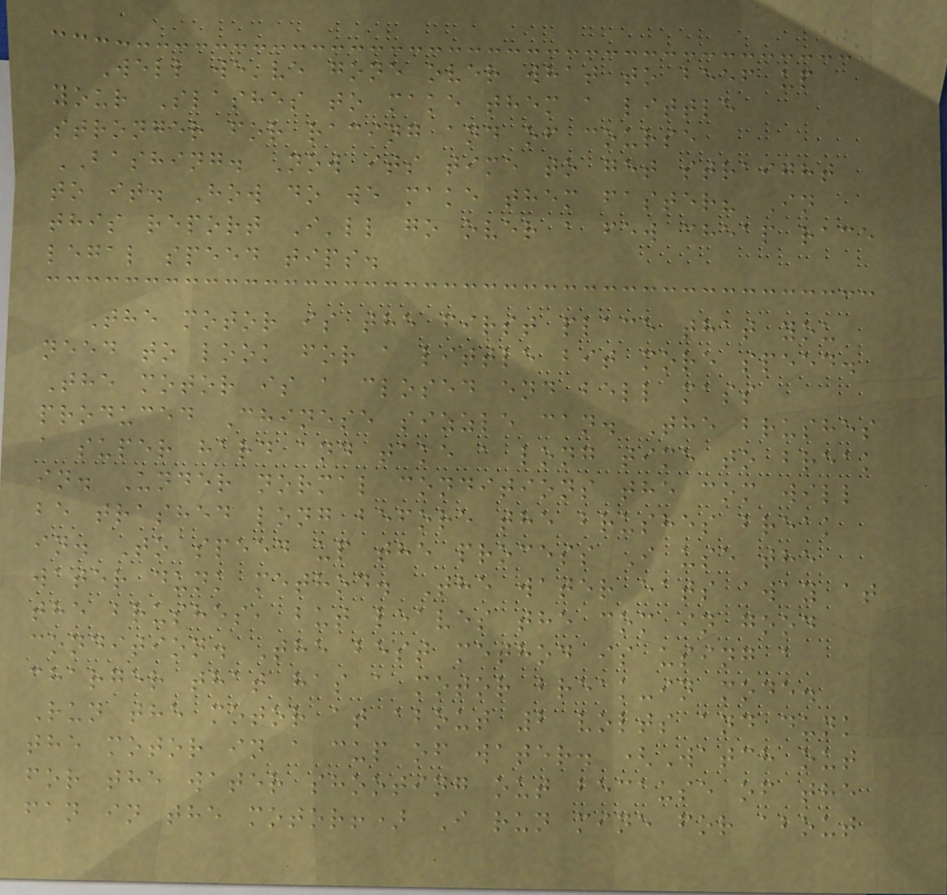Well we've gone over what to beef up
your Slashes to make them a little
stronger for racing and of course
BASHING. Now its time to get straight
to it. How do we make them faster? In
this report I'll go over a few cheap race
legal speed tips.
The motor is the first place that you
need to look for a little bit more speed.
The motor is a closed end bell mass
produced Chinese sizzle can. The brushes
a super hard and take a long time to break
in. Under normal conditions the com will
be trashed long before the brushes break
in. To speed up the process I use the
water dunk method. The water eats away at
the brushes, but leaves the com in good
condition. The best method is using a
charger that has a motor break-in mode.
Run the motor at about 2 volts and dunk
the motor in a cup of water. (Watch out
for the water shooting out because of the
fan in the motor!) I run mine for about
